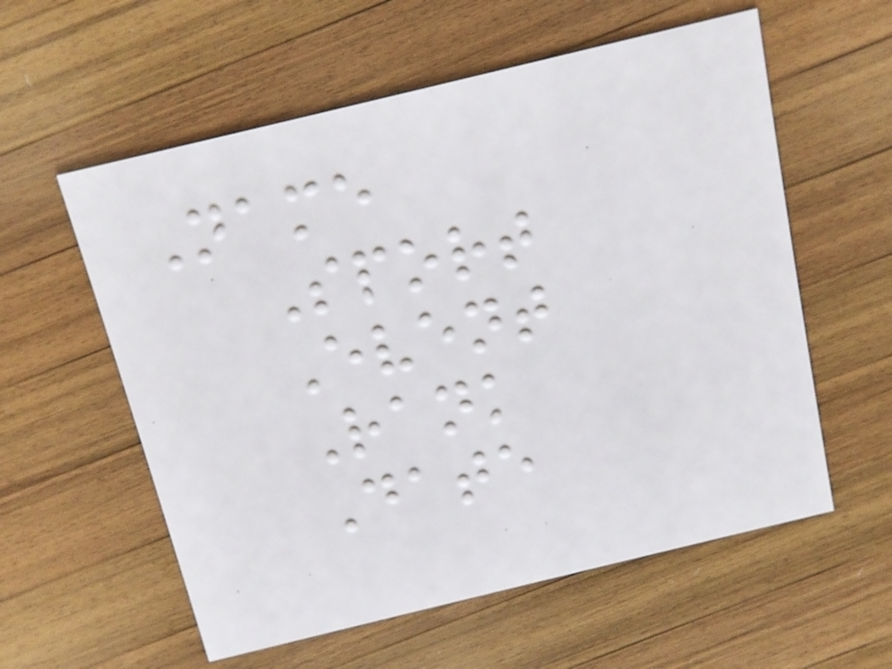Name
Sport
Event
Rank
Date
